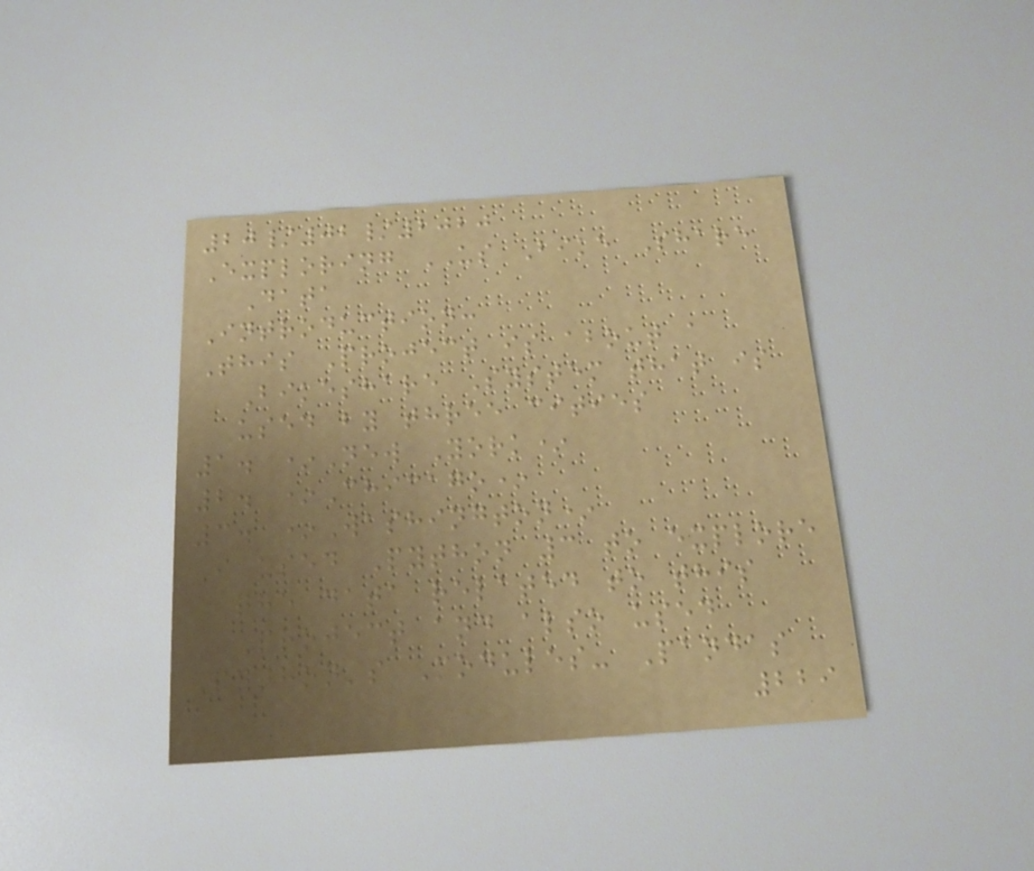20/02/2020
Exploring US Bike Share
Data
Introduction:
This Project is about a
Bikeshare System that is
used by three cities
1. *New York*
2. *Chicago*
3. *Washington*
I used Python 3 to explore
the data related to this
Project and also used
Python's Modules- Pandas
229
